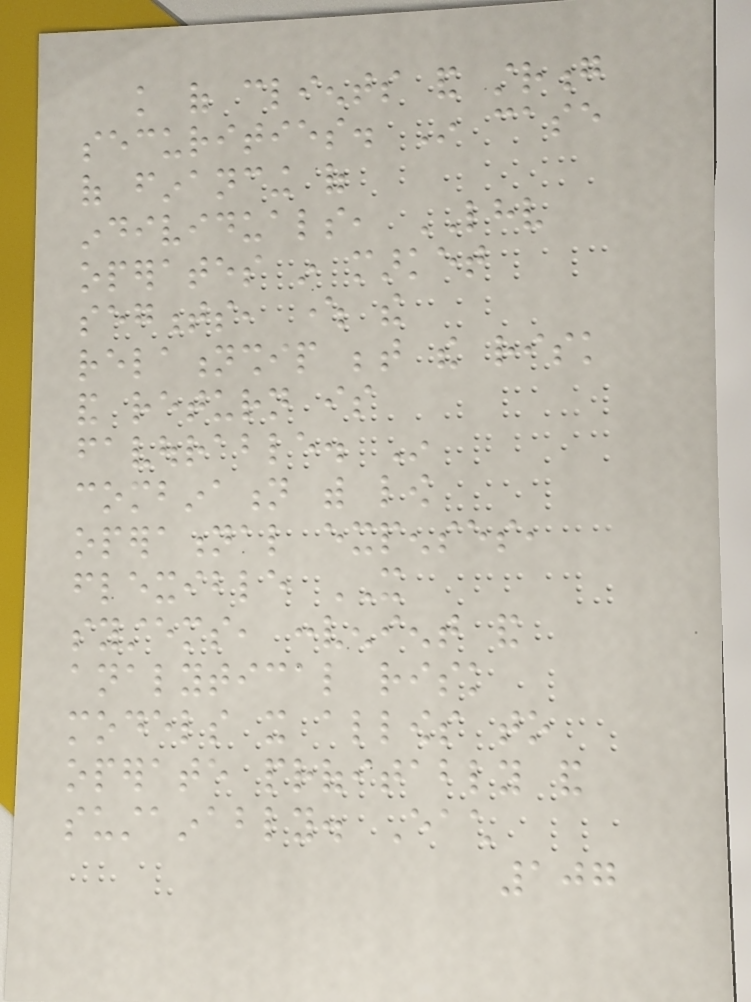knowledge of clients and strong
securities. In case
of financing of
individuals, LHV
operates in market
segments, where the
relationship between the risk
and return is
favourable. In
combination with low
operational expenses,
flexible IT
systems, convenient and
analytical risk
models it allows to
operate profitably and
sustainably. Each
107
